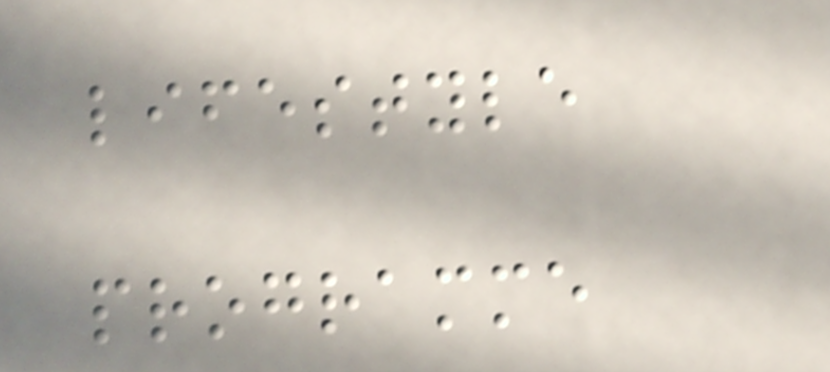lifestyle
programme
